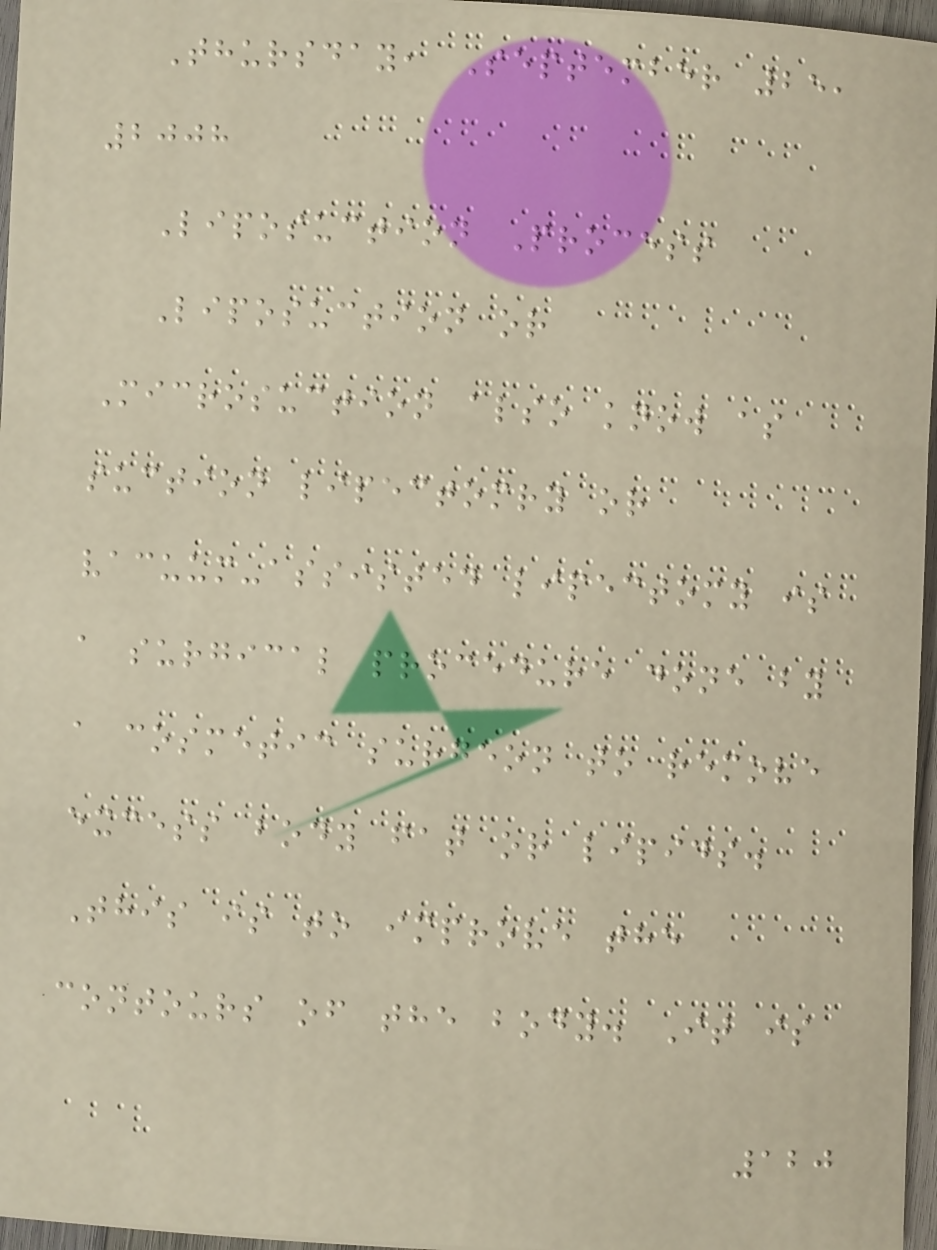Thursday, September 25,
2008
Liposuction Process
Liposuction or
Microsuction also know as
suction lipectomry or
vacuum-assisted lipectomy is
a surgical procedure done by
a cosmetic surgeon to remove
excess body fat or lipids.
This is to improve the
contours of the body. It is
120
